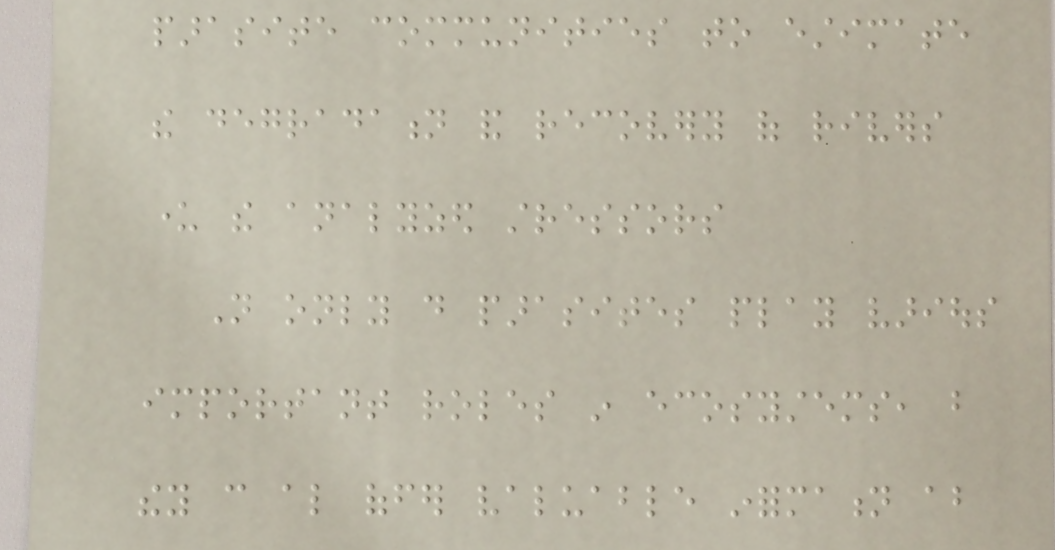parasite communities to estimate
the degradation and recovery of rivers
under the analyzed stressors
Not only do parasites play various
important roles in ecosystems, but
they can also offer valuable information about
